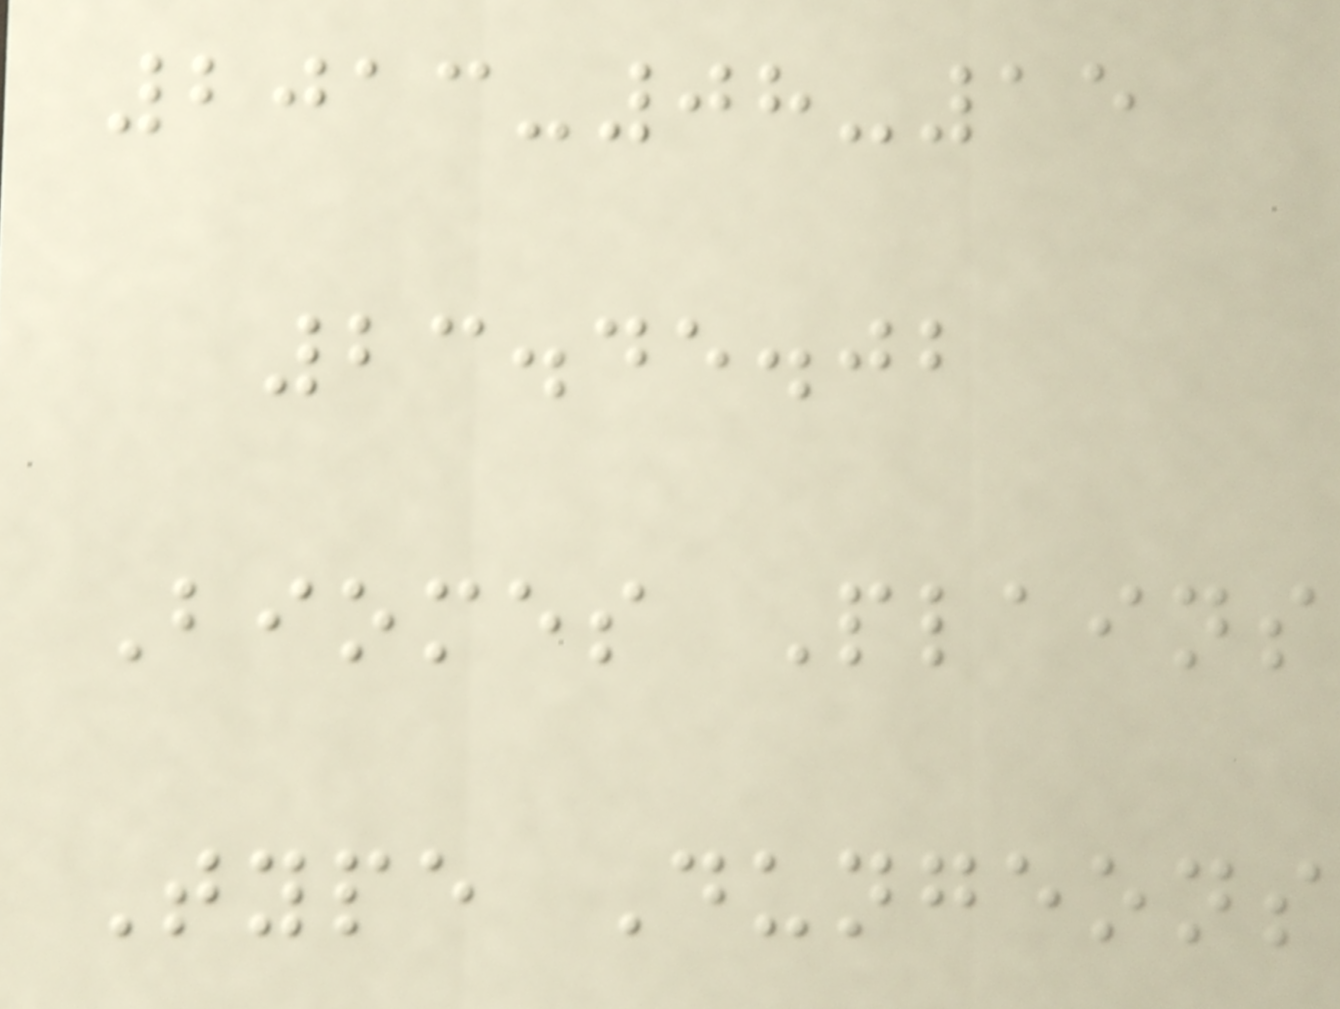2013-08-15
23.45.02
Biomes Plains
Type Dungeons
